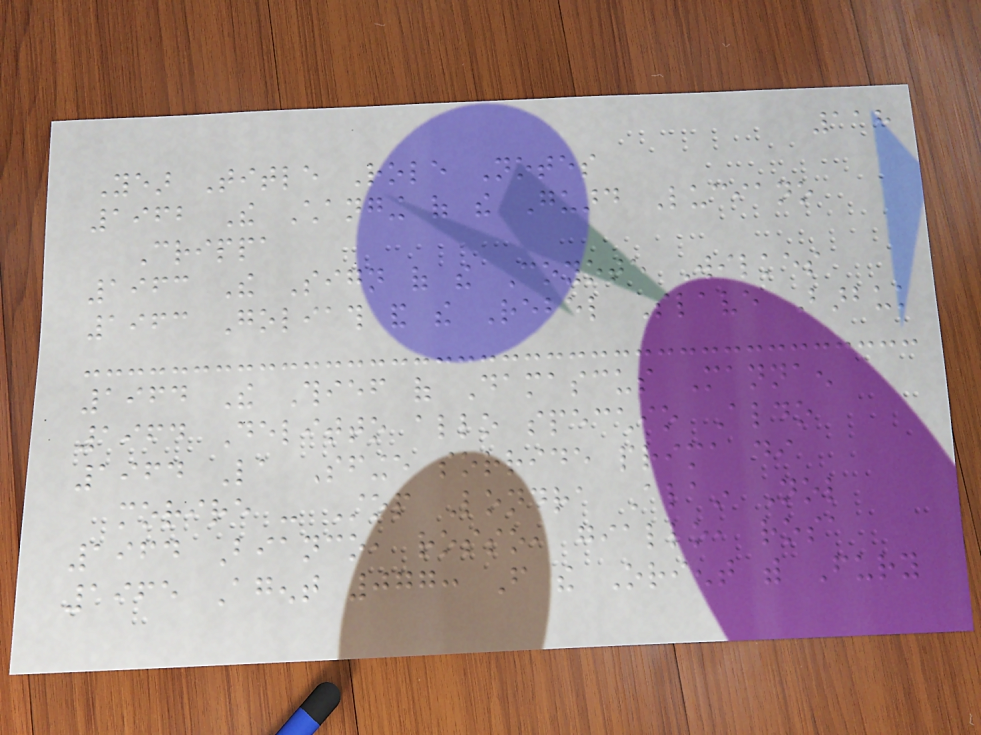118
Year Title Role Notes
1962 The Changing of the Guard Luciano
Crippa
1963 The Sign of the Coyote Wilkes
1963 Goliath and the Rebel Slave Barbuk
1964 The Thief of Damascus Mannaen
1964 Delitto allo specchio Aldo
1964 La Sfinge sorride prima di
morire - Stop Londra Alain Nol
1964 Bianco, rosso, giallo, rosa
1965 Agent 077: From the Orient with Fury
